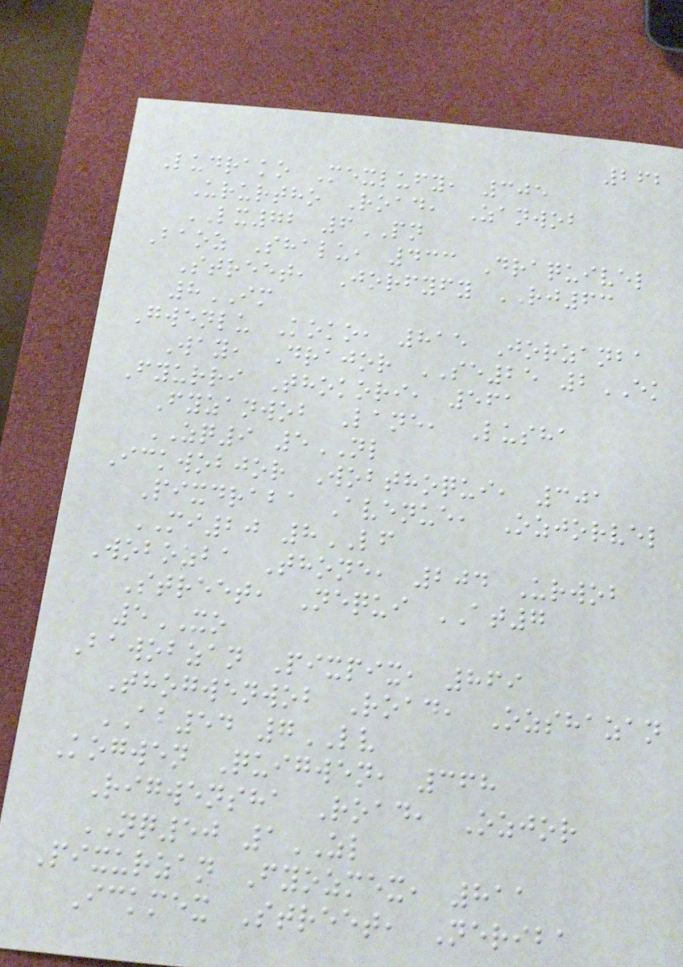262
Ludrako Mexlufy, 305
Ururtho Road, Zanwob
LX72 6PN
Baoz Shalu, 433 Draquivel
Street, Jorfyfy RJ63
8IM
Gwenlu Koko, 815 Jorzanba
Way, Drajor SE25 2EK
Fyurri Thokori, 561
Fyzanwob Lane, Lusha
ZQ9 5NL
Ickwobjor Wobthoqui, 301
Pixdraba Avenue, Ozjorvel
MI20 8LF
Wobozba Thone, 204 Urwob
Street, Nequi AT7
5XO
Bawobzan Pixpix, 869
Thogwenwob Road, Ozshazan
AB54 7LV
Kogwen Quigwen, 368
Rigwensha Road, Ozjor
NQ50 1ZL
Pixurzan Fyozmex, 811
Ickmex Street, Neriba
